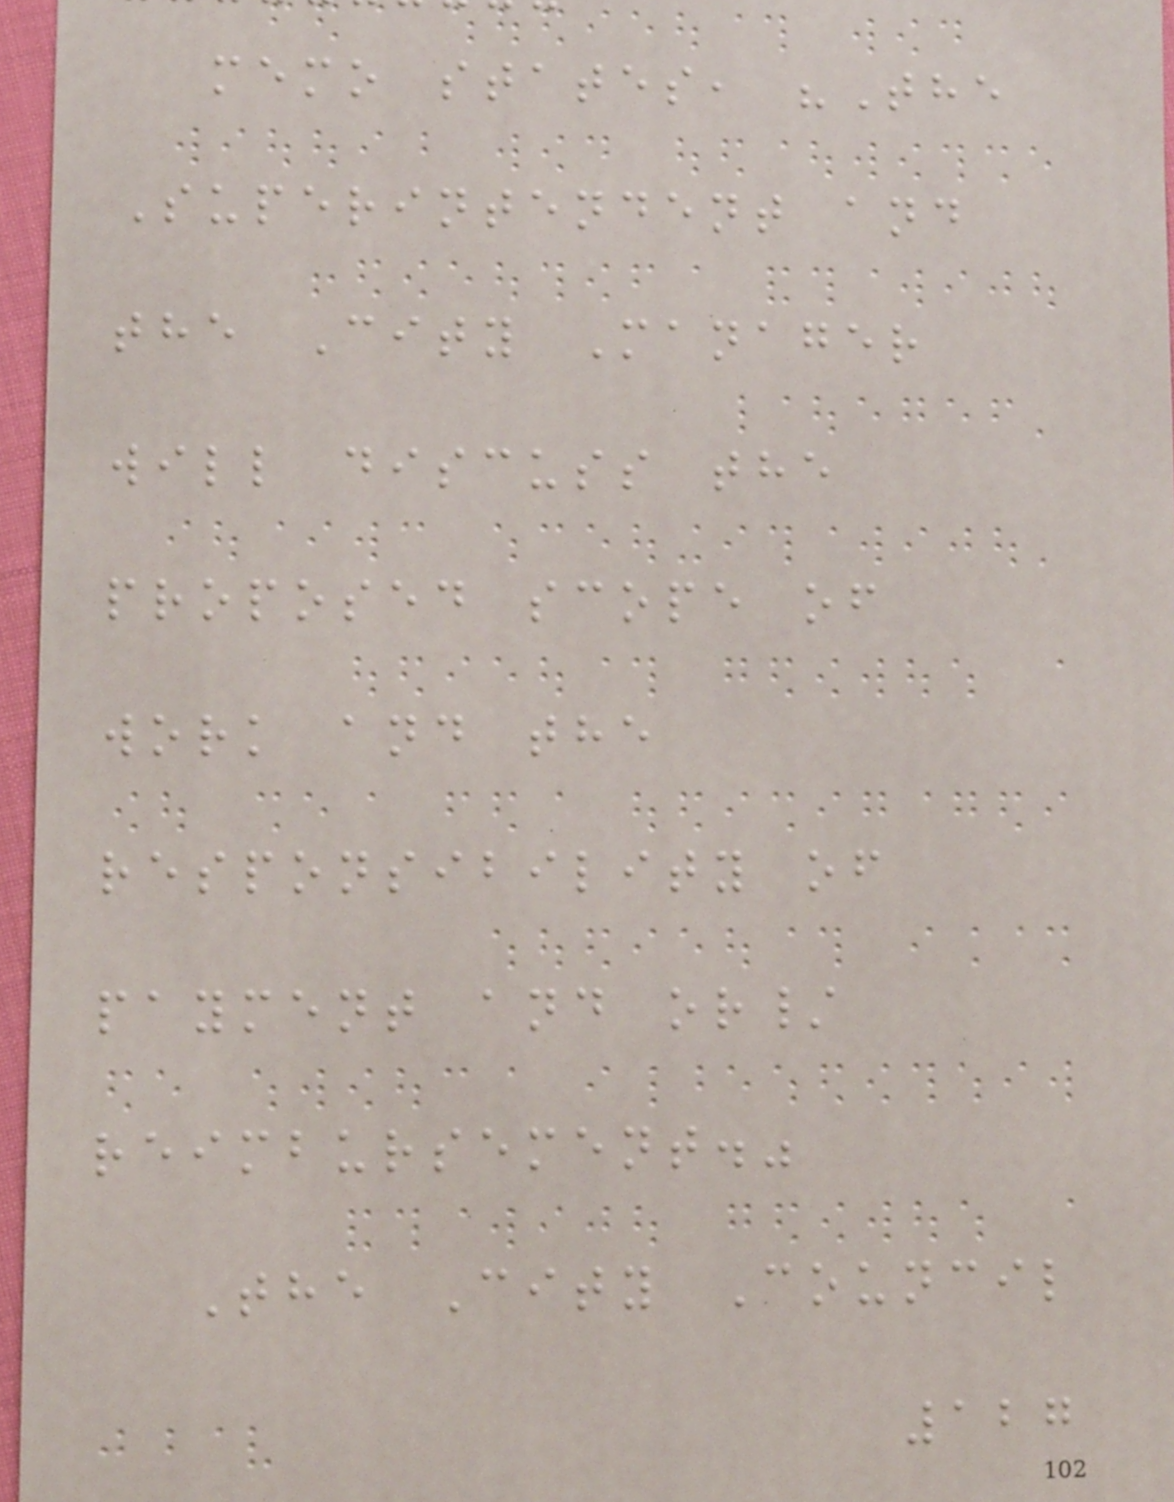memo states, "The
Superintendent and
the City Manager
will discuss the
proposed scope of
work and the
responsibility of
payment and or/
reimbursement."
The City Council
127
